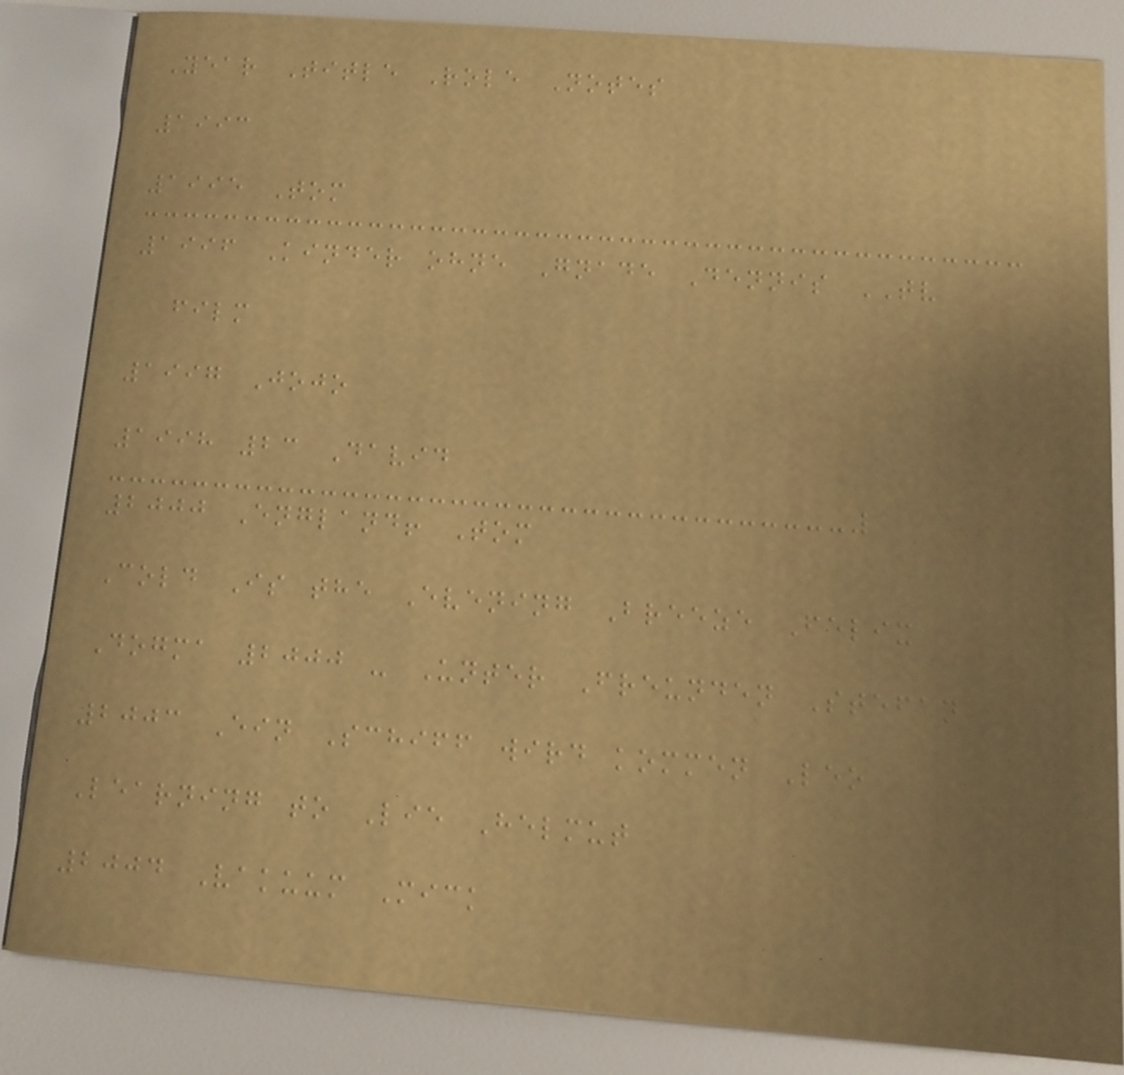Year Title Role Notes
1993
1995 Tom
1996 Kinder ohne Gnade Dennis TV
film
1997 Jojo
1998 23 David
2000 England! Tom
Cold Is the Evening Breeze Felix
Dogma 2000 - Unter Freunden Stefan
2003 Ein Schiff wird kommen Leo
Learning to Lie Helmut
2004 Vakuum Mick
